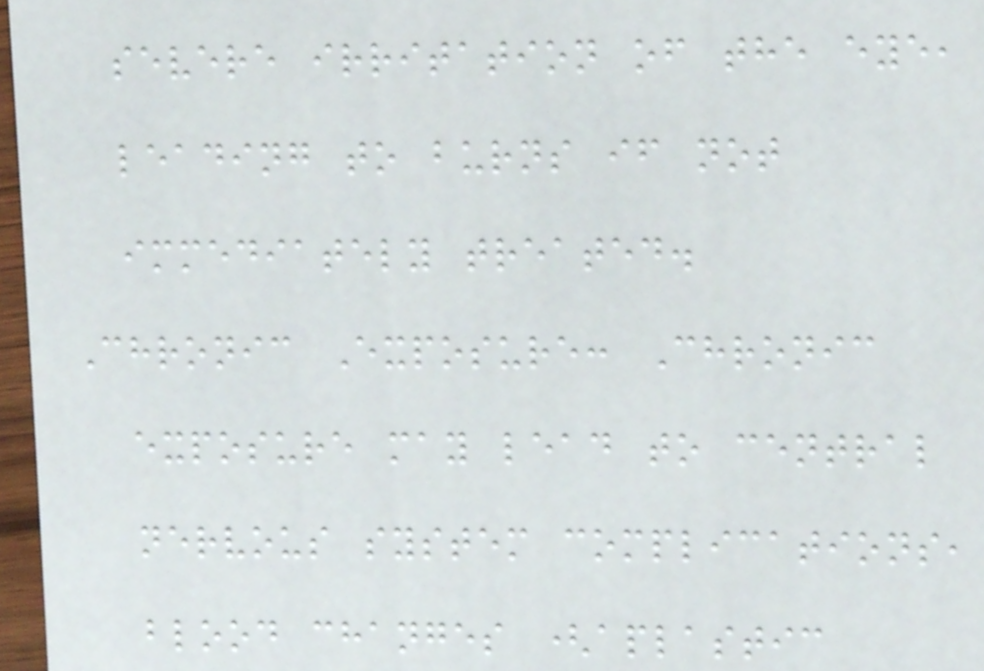severe irritation of the eye,
leading to burns if not
immediately treated.
Chronic Exposure: Chronic
exposure may lead to central
nervous system complications,
blood changes (aplastic
